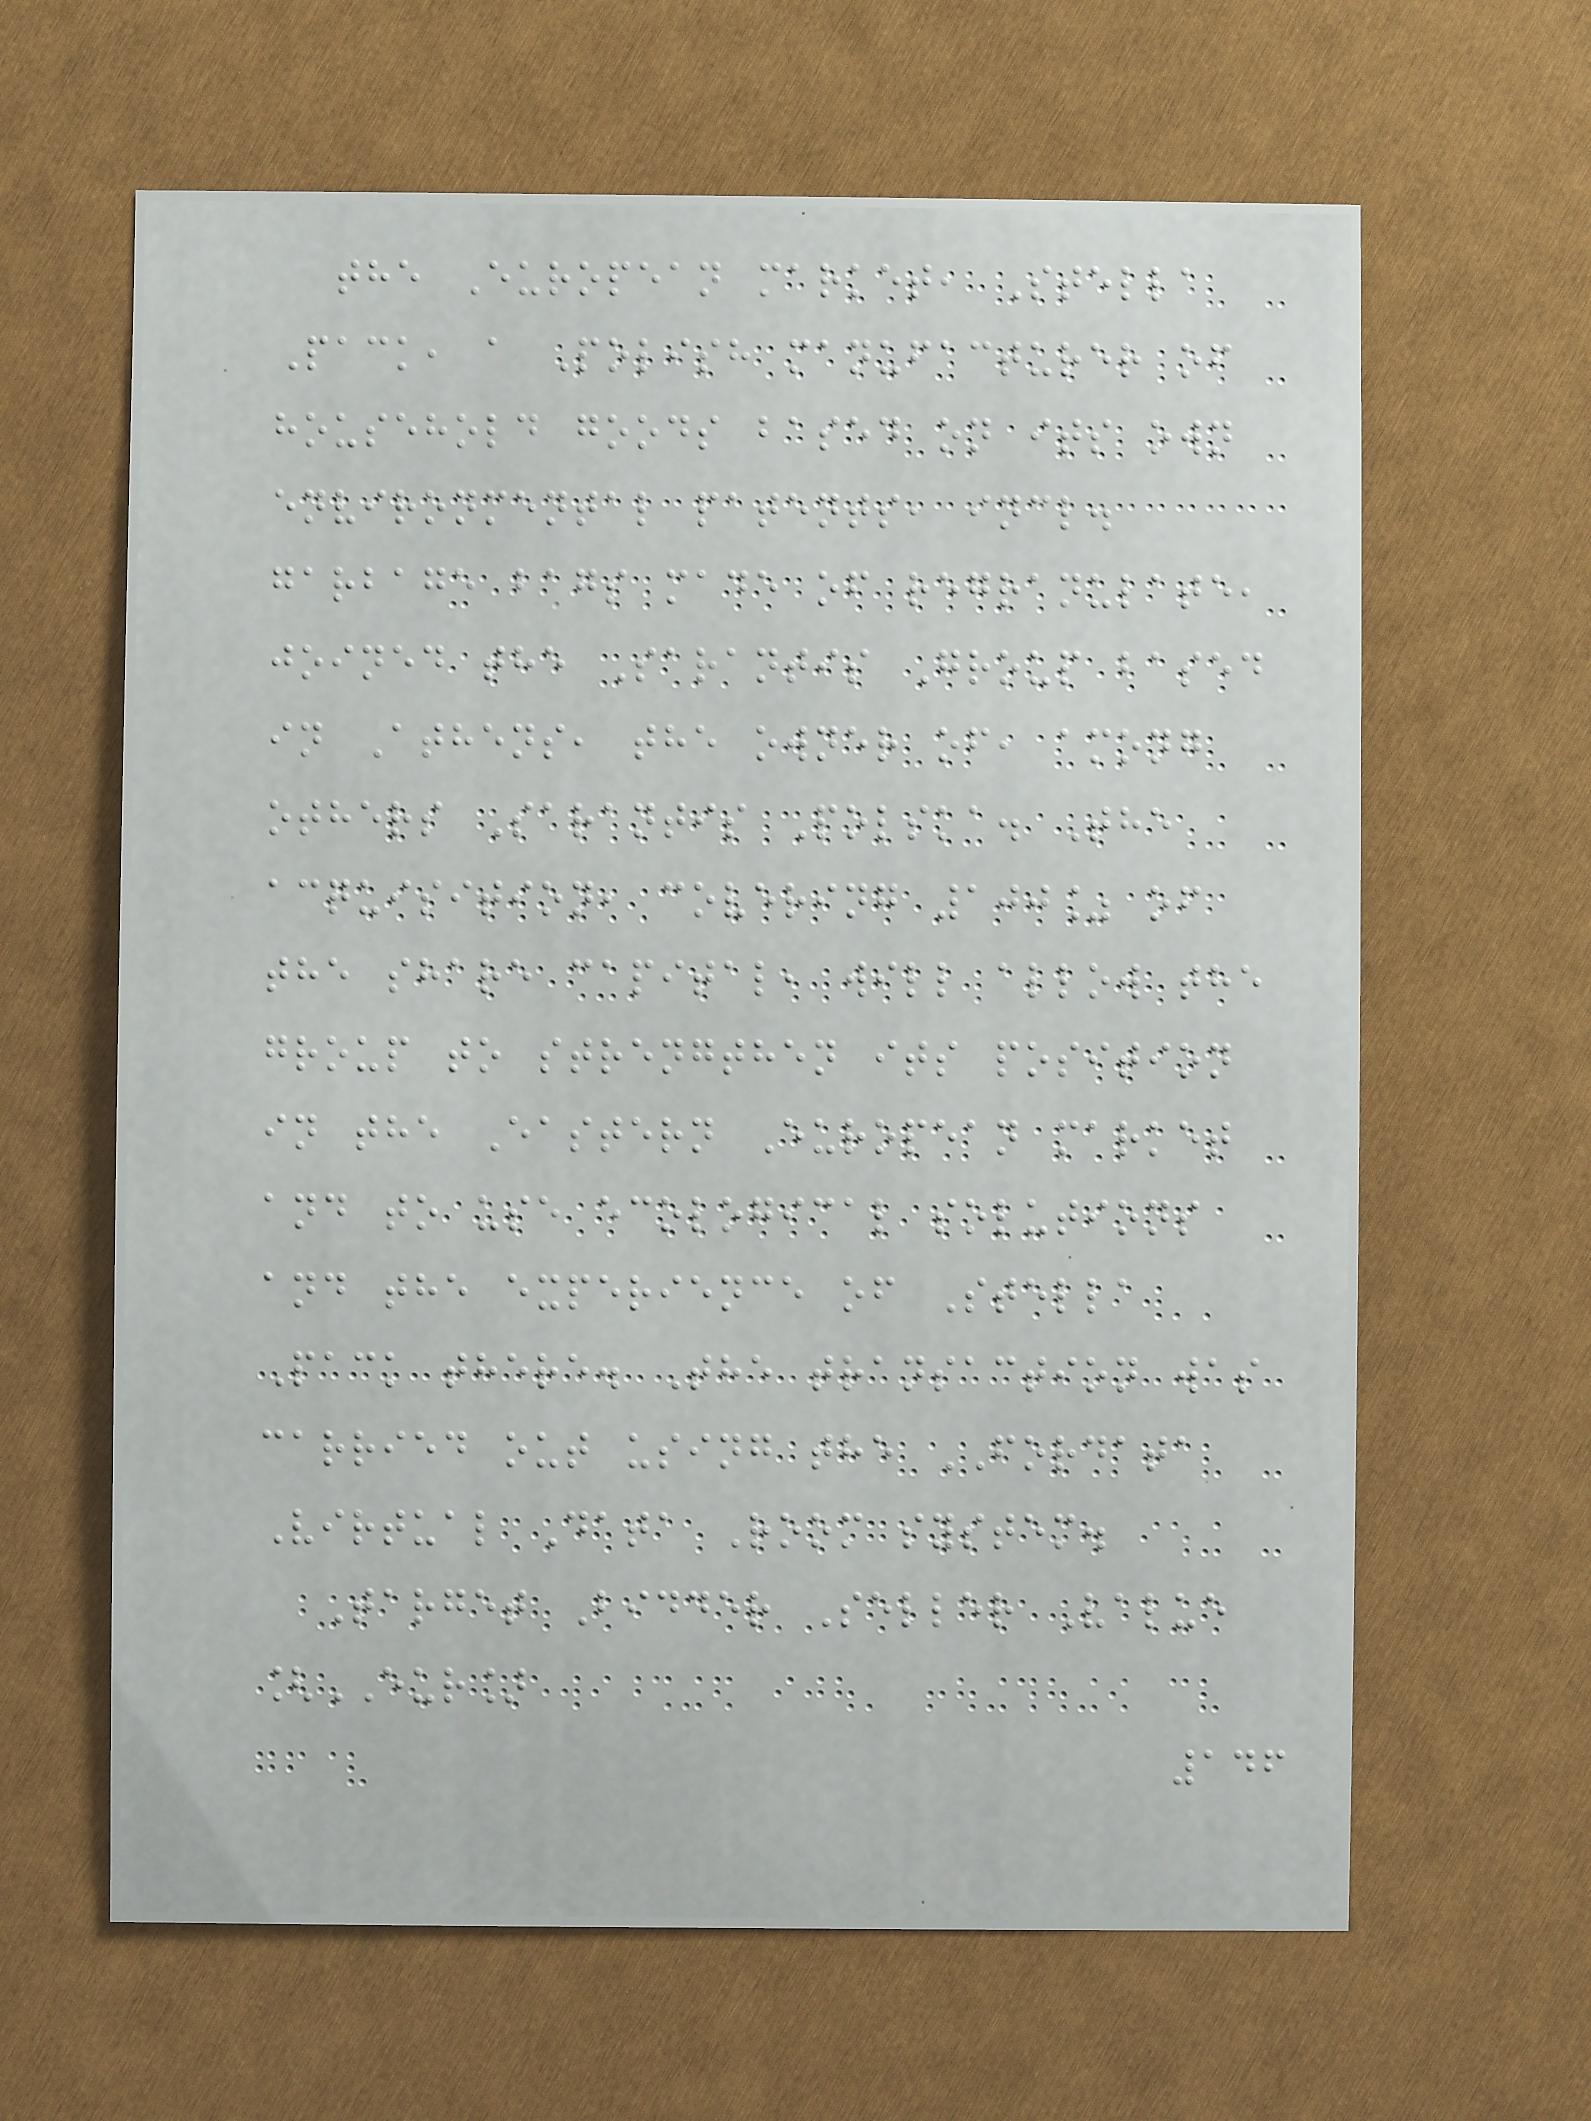the European market, Stella
Pack, a Polish manufacturer of
household goods based on its own
environmental patents, incl.
garbage bags made of regranulate,
joined the Sarantis Group based
in Athens, the owner of, among
others Sarantis Polska. The
acquisition, covering 100% of
the share capital, will allow the
group to strengthen its position
in the Eastern European market
and to use ecological solutions
and the experience of Stella
Pack there. The transaction was
carried out using the FORDATA
Virtual Data Room system.
Target Bidder Seller Value
[EUR]
146
